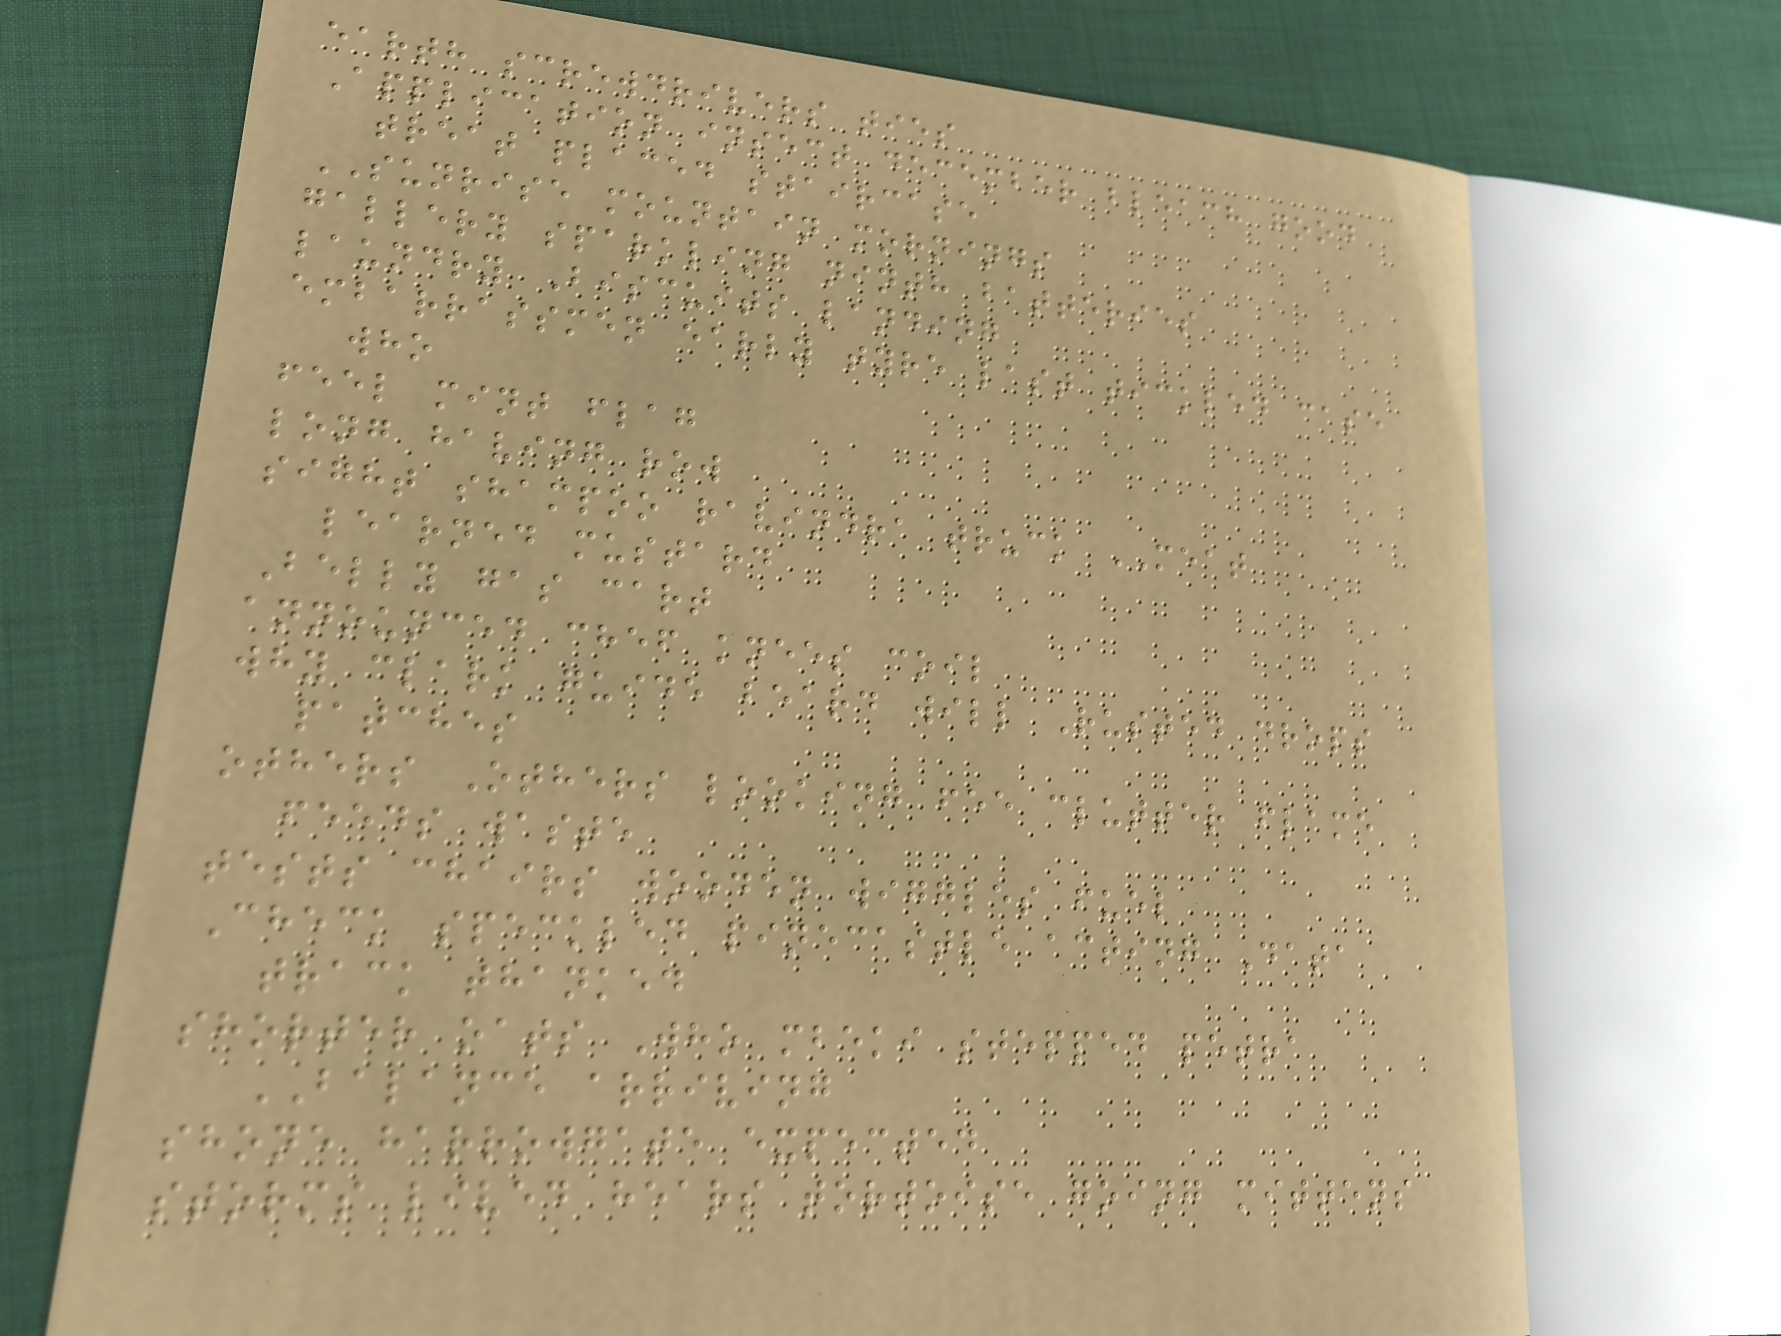earth screwdrivers ties
Application insect december bleach good
treat placed staircase
SUNRISE mountain mornings
gallery sparkling ninth batteries
laundry Biscuits landing
embarrassmen early tyre last tickled case
who
feel mint flag
long having row
sight shampoo ravindra truck MEAT
learned mustard
Belly gas cart
announced chef knees coil
why clark guide beard will Rusted drops
patches
others Others looking fee clutter flame
feeds waste
tests chairs wooden wiggles fuel
Check speckled pinecastle acting Data
track thanked
shorter oats Who mbeki stepped petra
BALANCE arriving
shone harrowgate expected
storms lived hears tortoise going mittens
